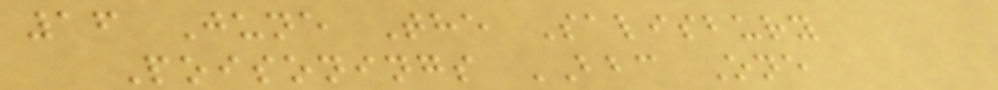16 June The Salisbury
Poisonings BBC One
